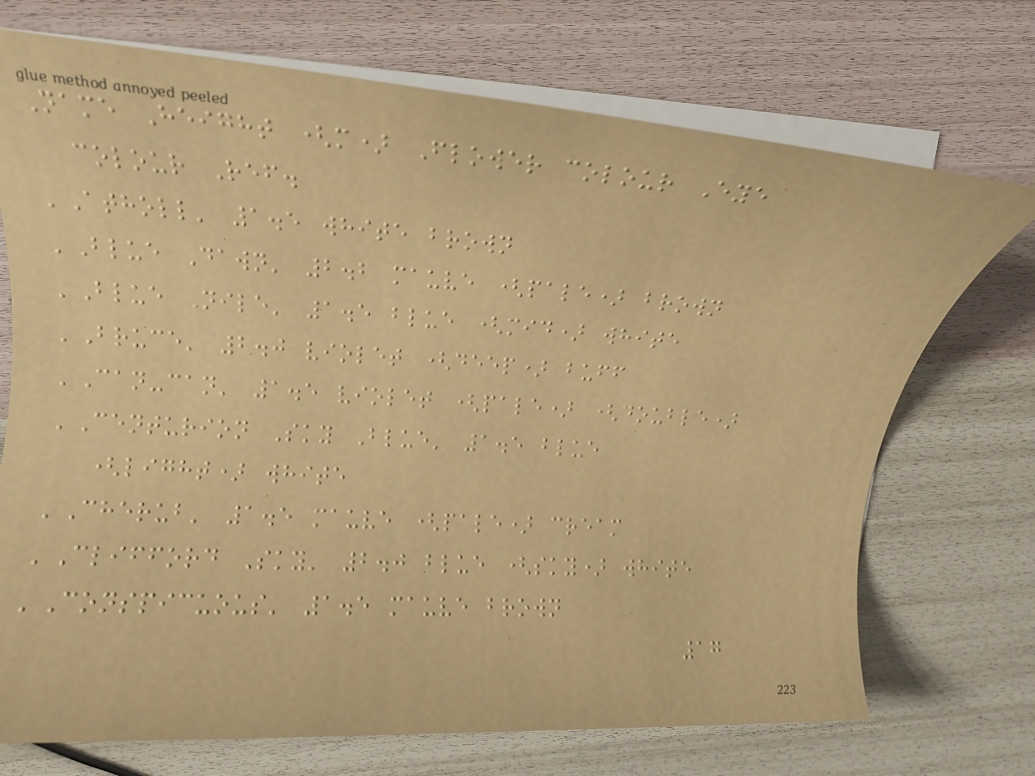Name Height (m) Flower colour Eye
colour Ref.
'Atholl' 1.5 white brown
'Blue Dawn' 2.2 mauve (pale) brown
'Blue Nile' 1.5 blue (mid) white
'Bruce' 2.0 violet (deep) buff
'Can-can' 1.5 violet (pale) (double)
'Centurion Sky Blue' 1.5 blue
(light) white
'Cherub' 1.5 mauve (pale) cream
'Clifford Sky' 2.0 blue (sky) white
'Conspicuous' 1.5 mauve brown
17
